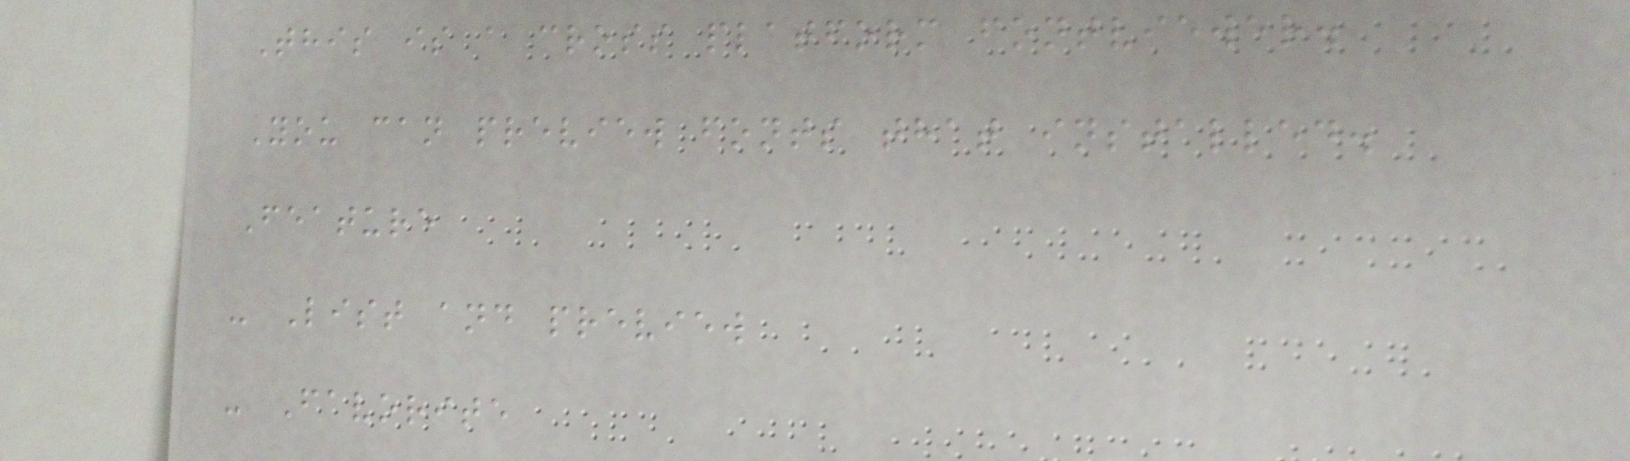This is a cross platform fontviewer.
You can preview fonts that installed.
Feature
- List and preview
- Favorite
